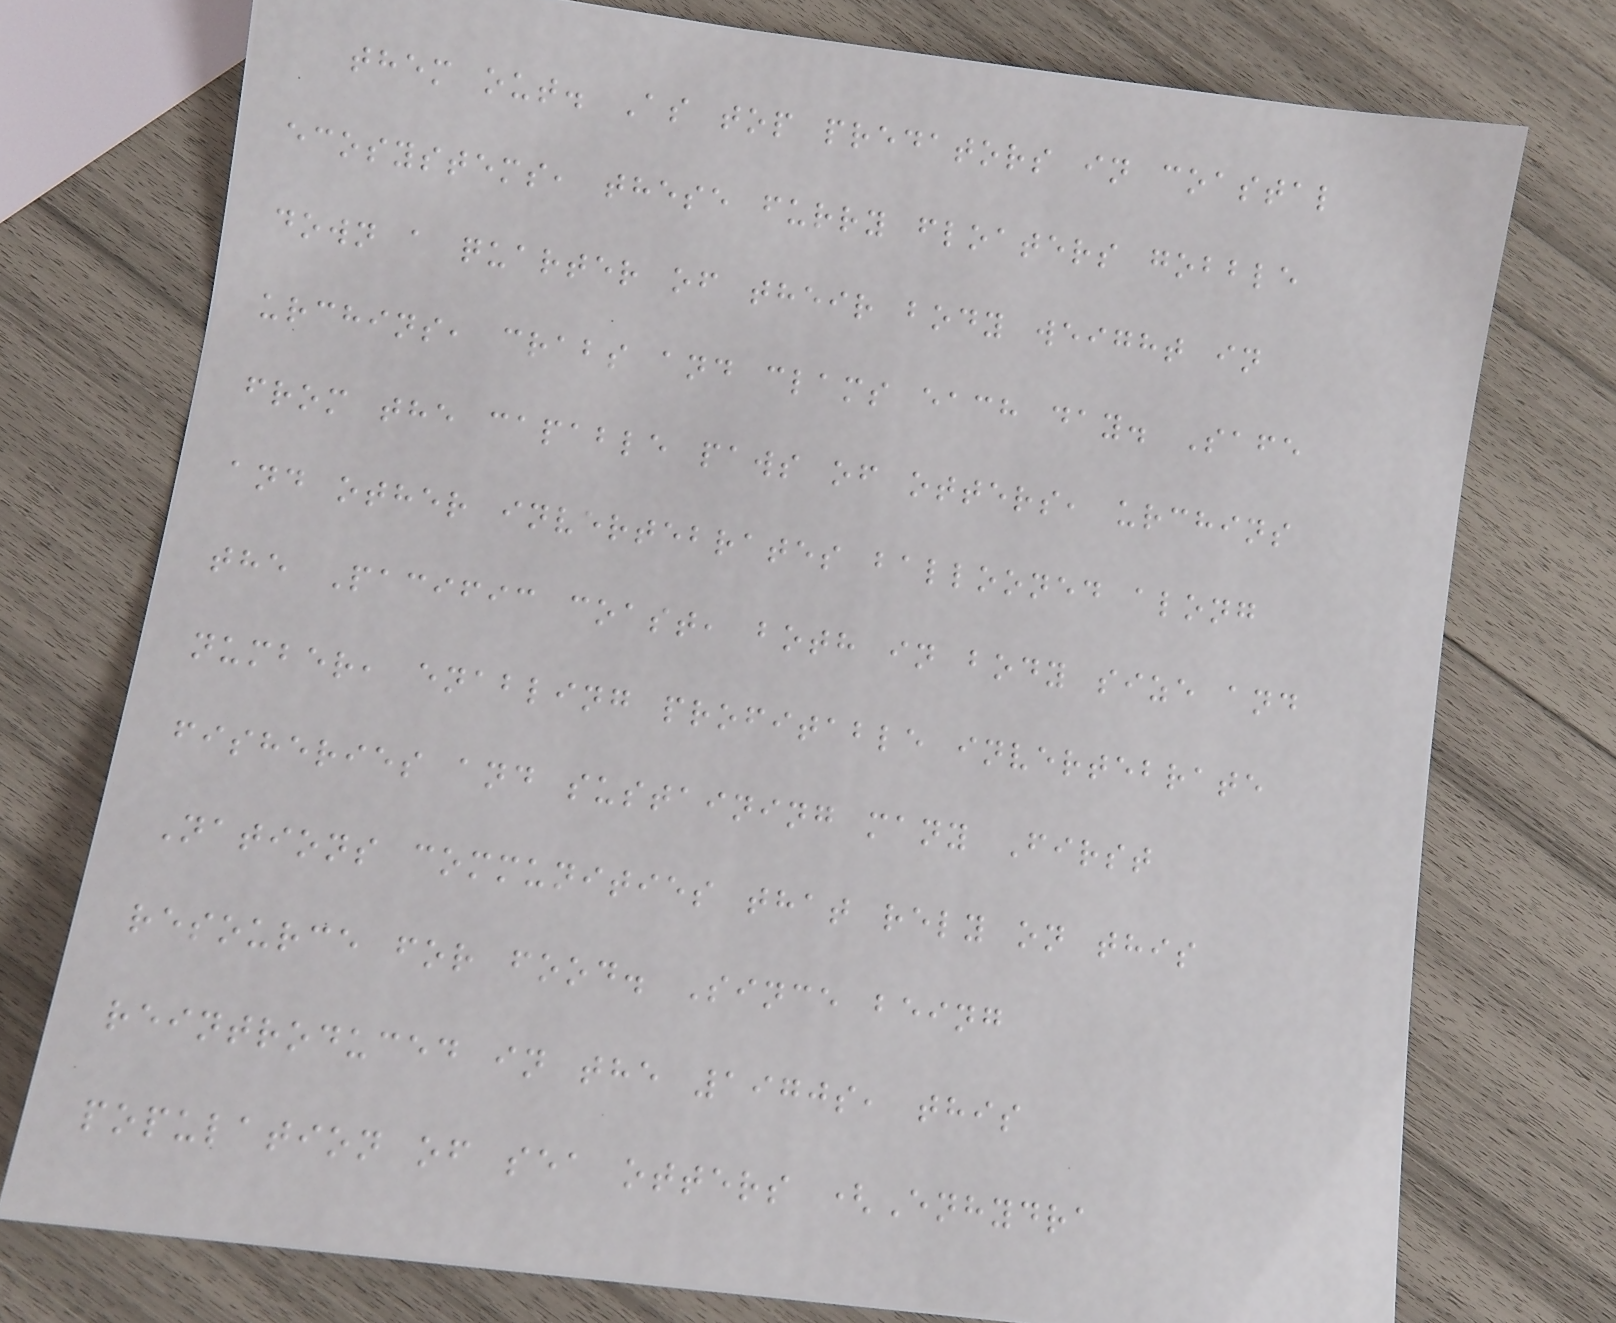them out. As top predators in coastal
ecosystems, these furry floaters gobble
down a quarter of their body weight in
urchins, crabs and clams each day. Safe
from the capable paws of otters, urchins
and other invertebrates ballooned along
the Pacific coast, both in body size and
number, enabling profitable invertebrate
fisheries and sustaining many First
Nations communities that rely on this
resource for food. Since being
reintroduced in the 1970s, this
population of sea otters (Enhydra
